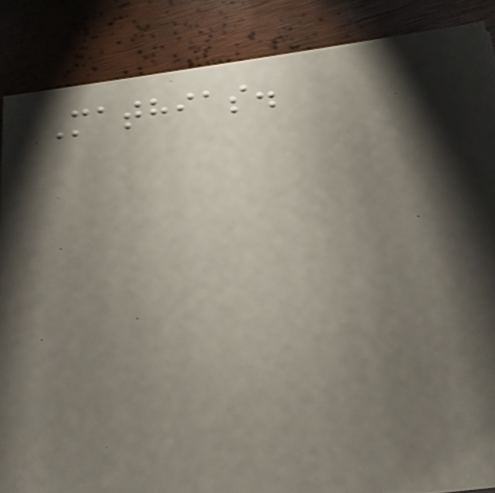Mathias.
